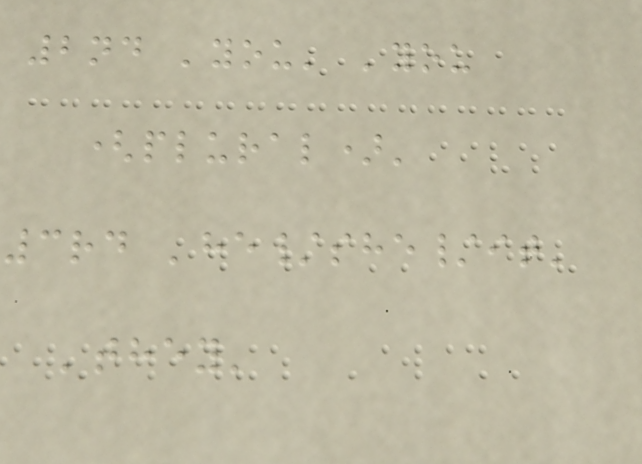2nd 'you' 'you
(plural)'
3rd 'he/she/it'
'they'
